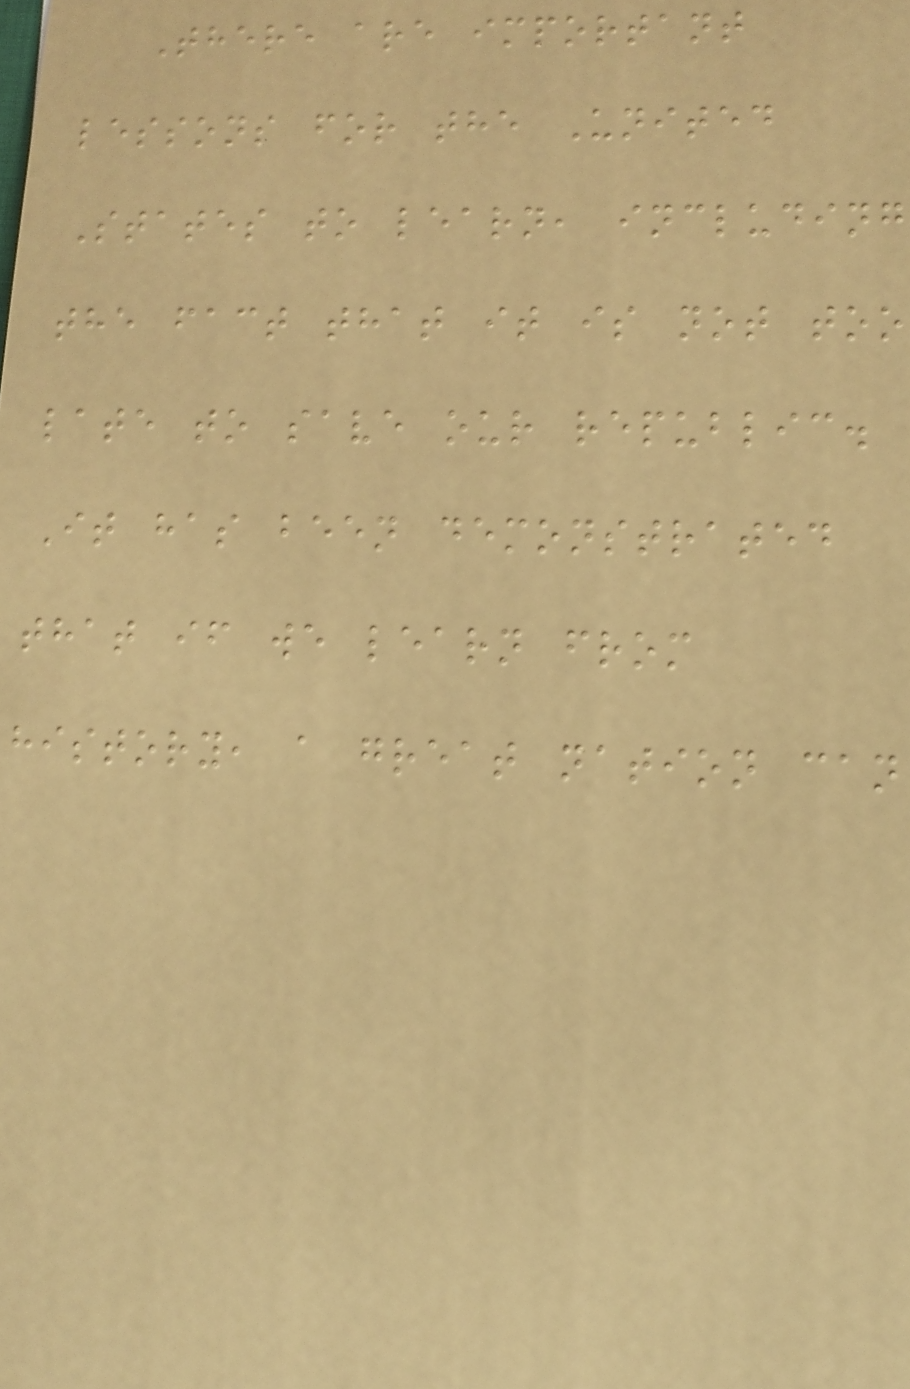There are important
lessons for the United
States to learn, including
the fact that it is not too
late to save our republic.
It has been demonstrated
that if we learn from
history, a great nation can
